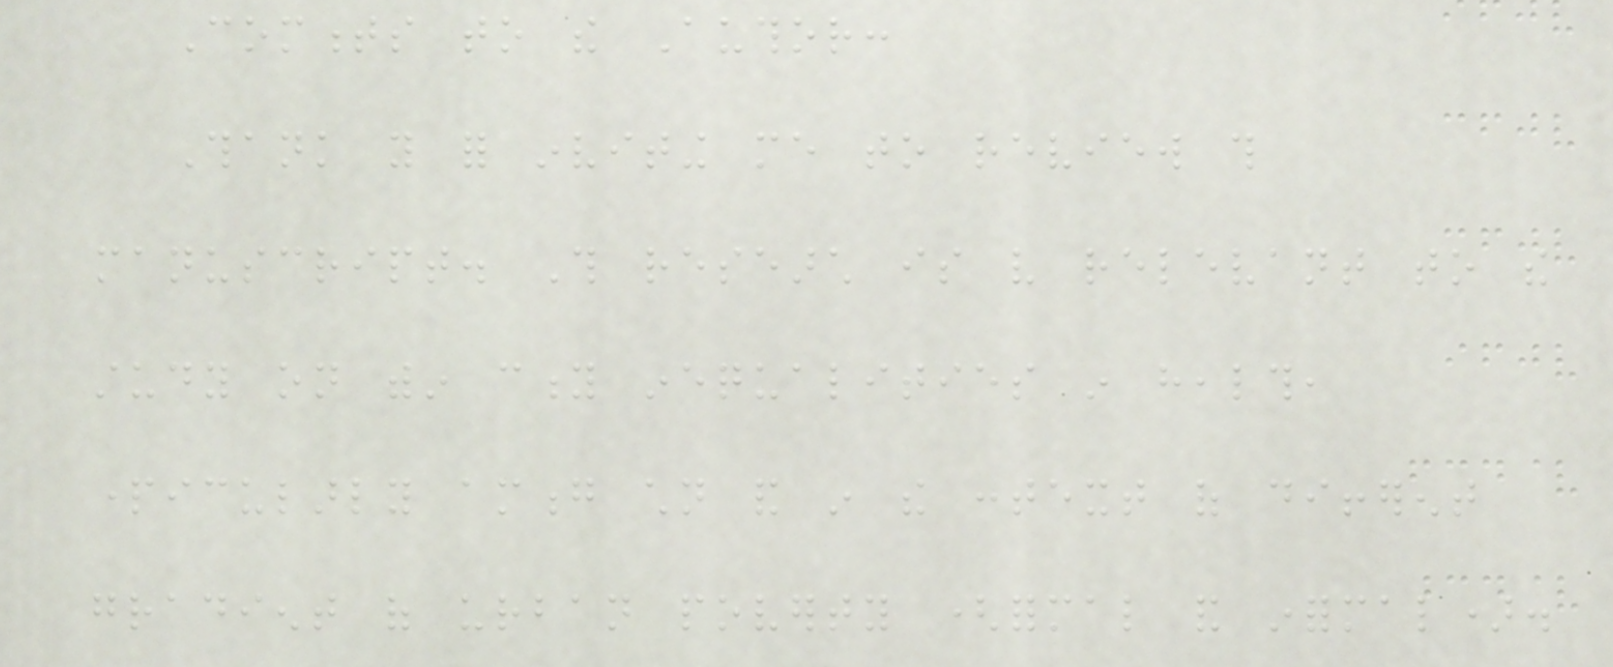Comments to the Author:
Thank you for inviting me to review this
manuscript. This research is very relevant to the
study on within city inequalities in health,
particularly among children and in the context of different
gradient of urban poverty (formal and informal).
